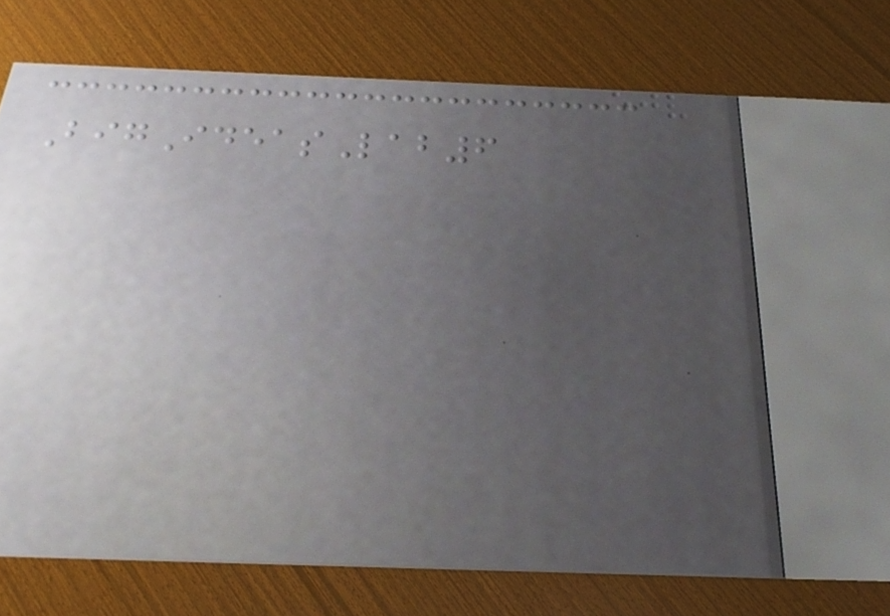BigIdeasLab6
